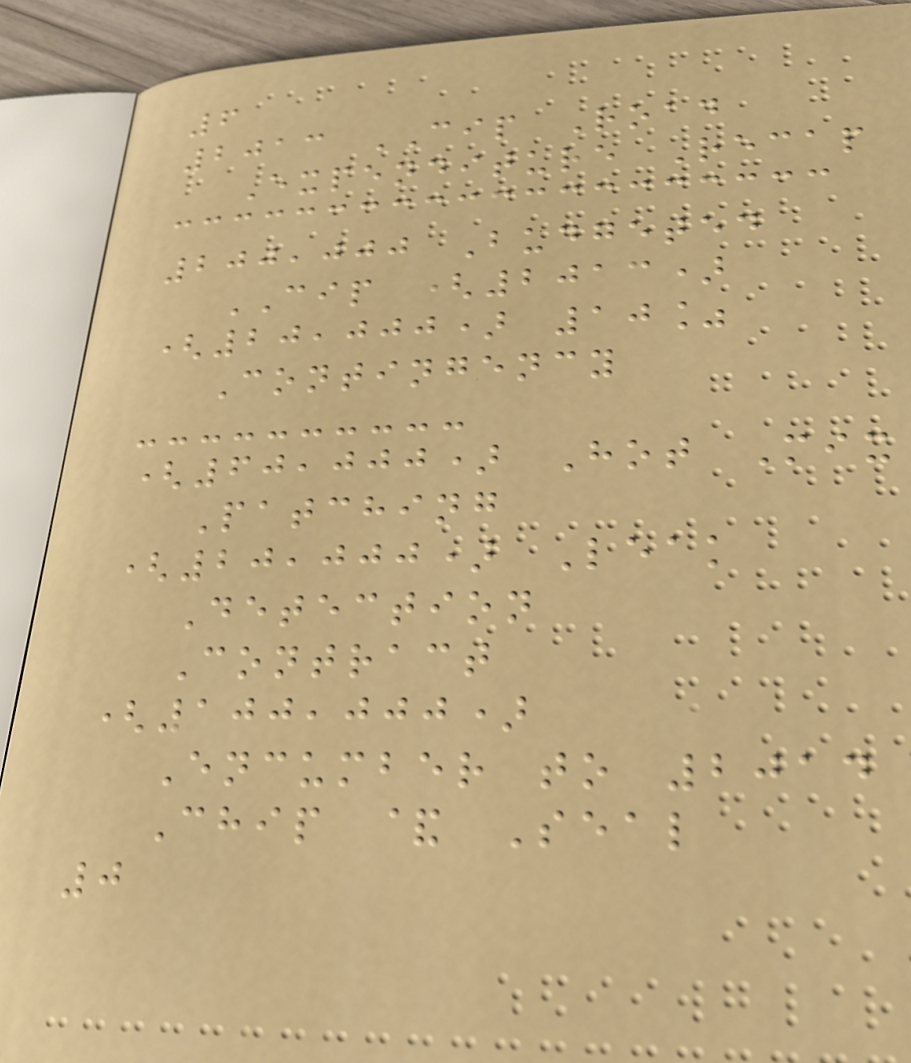6
2013 CIP Road
Expenditure Recap
200,000 Budgeted
CIP (2013)
(20,000) 10%
Contingency
(60,000) Hot Mix
Patching
(20,000) Leak
Detection
Contract
(100,000)
Encumber to 2014
Chip & Seal
0
